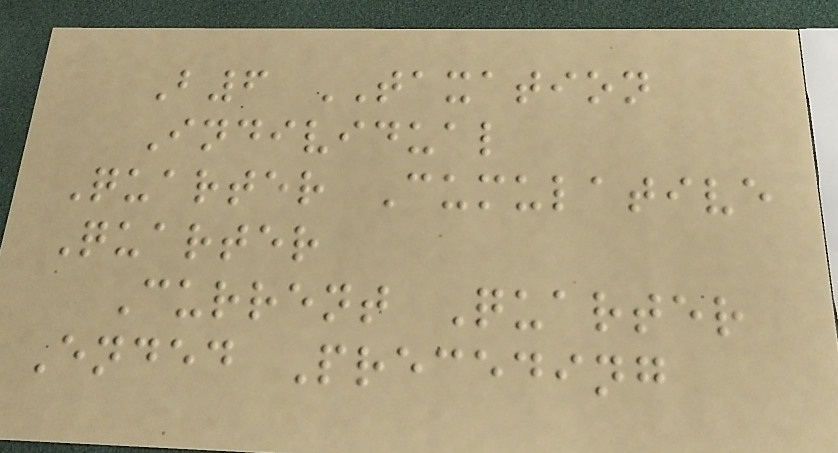B6 TAXATION
Individual
Quarter Cumulative
Quarter
Current Quarter
Ended Preceding
